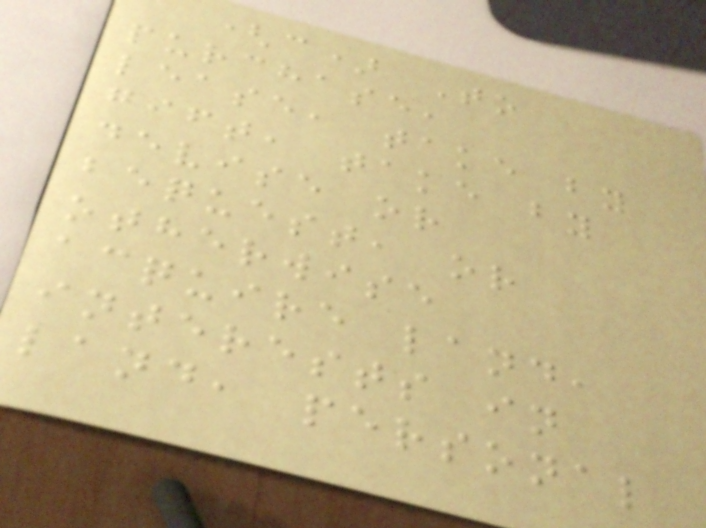(c) To
purchase,
lease, take by
gift, take by
devise or
bequest, or
otherwise
acquire land,
interests in
land, personal
